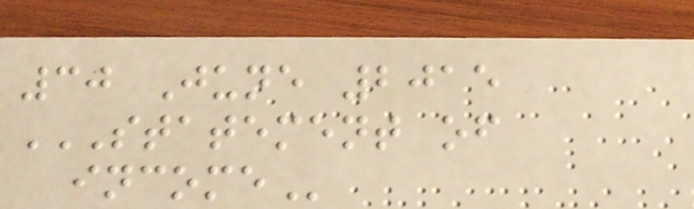30 June 2015
STATEMENT OF
INCOME
